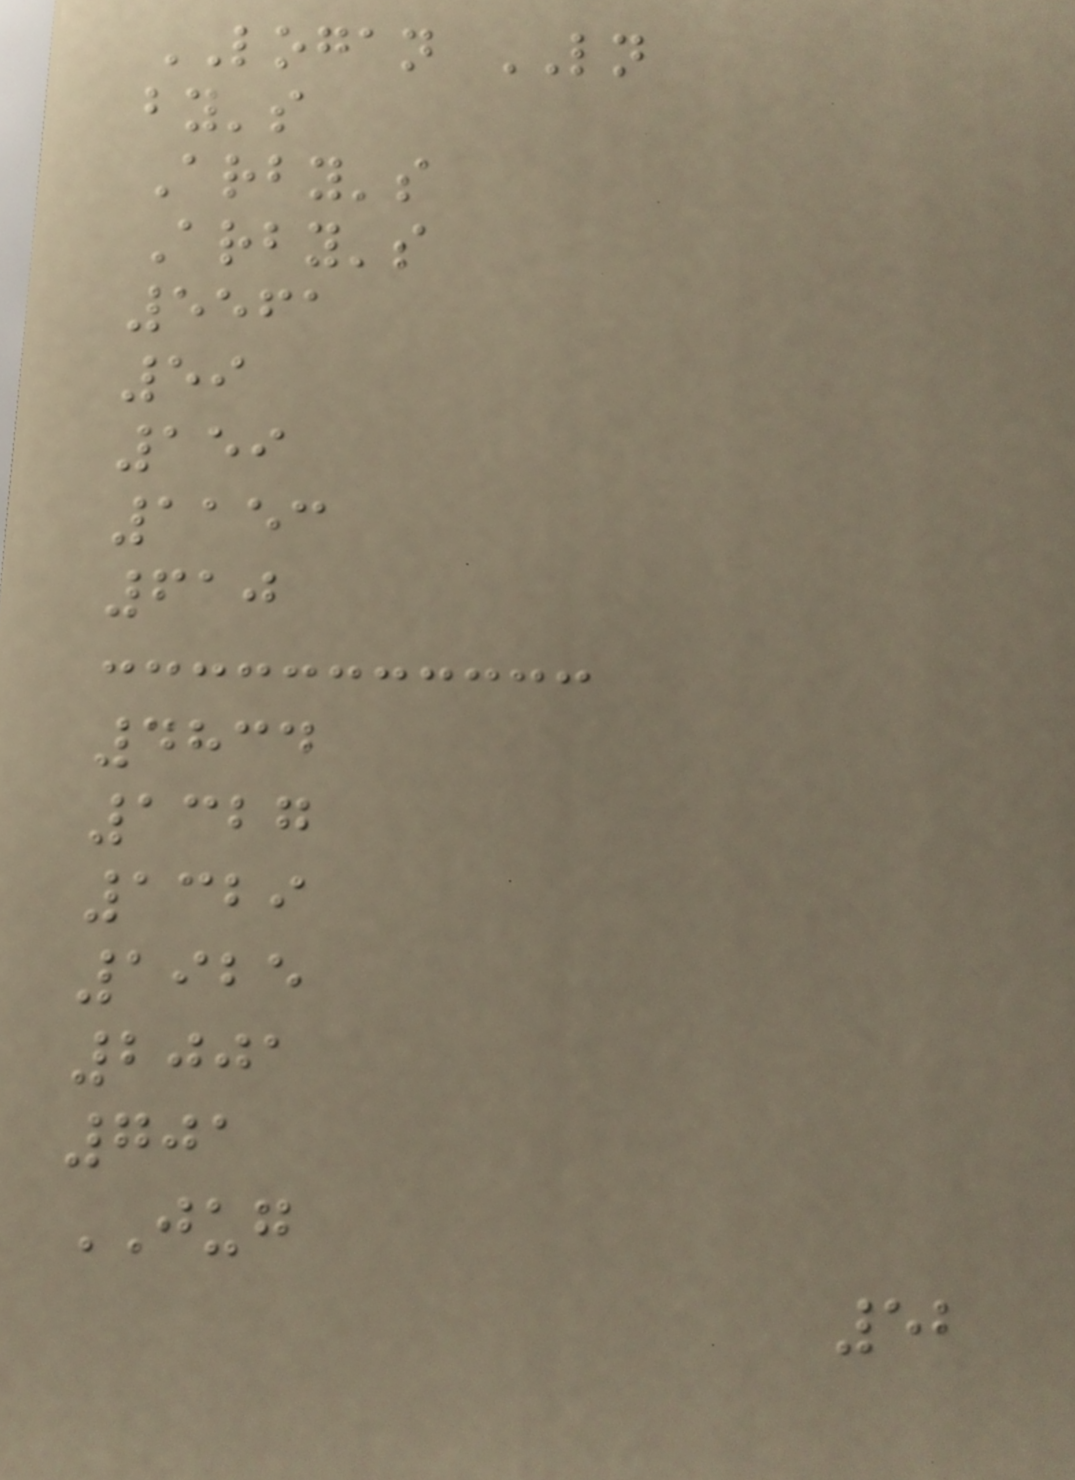LOGAN LN
by's
Arby's
Arby's
5561
59
159
1153
610
4834
1327
1329
1925
2001
701
JUG
52
